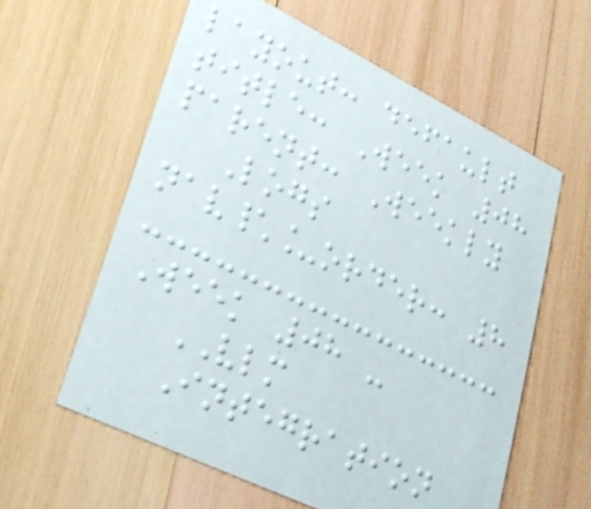layout: default
title: Week 08
parent: Weekly
Logs
nav\_order: 8
Week 08 -
VLM
Integration
